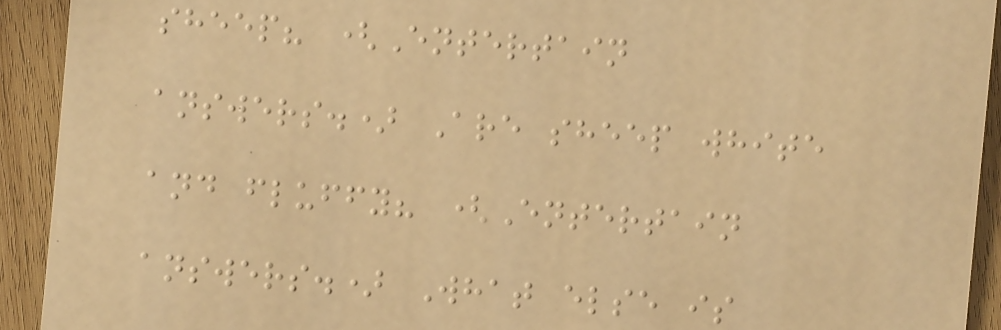sheep? (Entertain
answers.) Are sheep white
and fluffy? (Entertain
answers.) What else is
